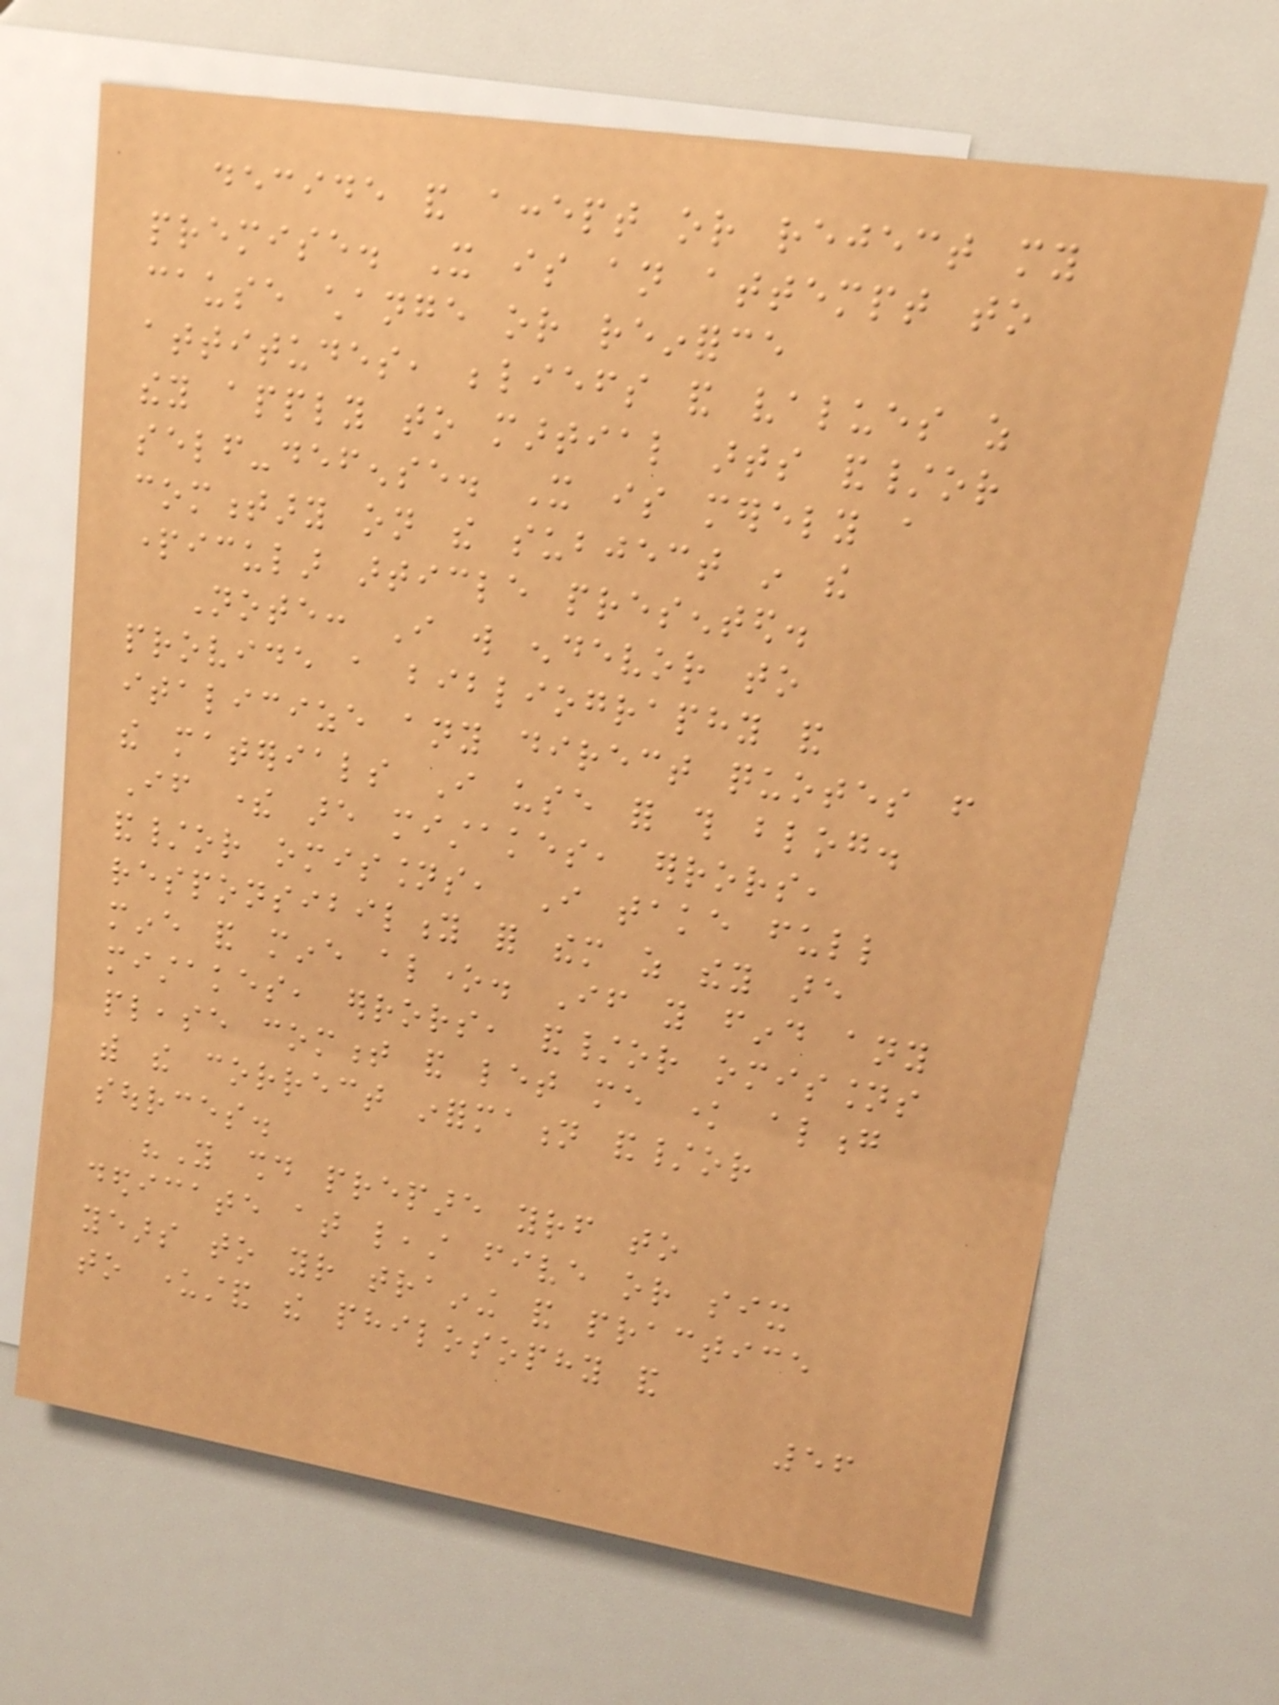decide and accept or reject my
premise. It is an attempt to
cause change or reinforce
attitudes, beliefs and values as
they apply to martial arts and/or
self-defense. It is merely a
commentary on the subject in the
particular article presented.
Note: I will endevor to
provide a bibliography and
italicize any direct quotes from
the materials I use for this blog.
If there are mistakes, errors,
and/or omissions, I take full
responsibility for them as they are
mine and mine alone. If you find any
mistakes, errors, and/or omissions
please comment and let me know along
with the correct information and/or
sources.
"You should prepare yourself to
dedicate at least five or six
years to your training and practice
to understand the philosophy and
56
